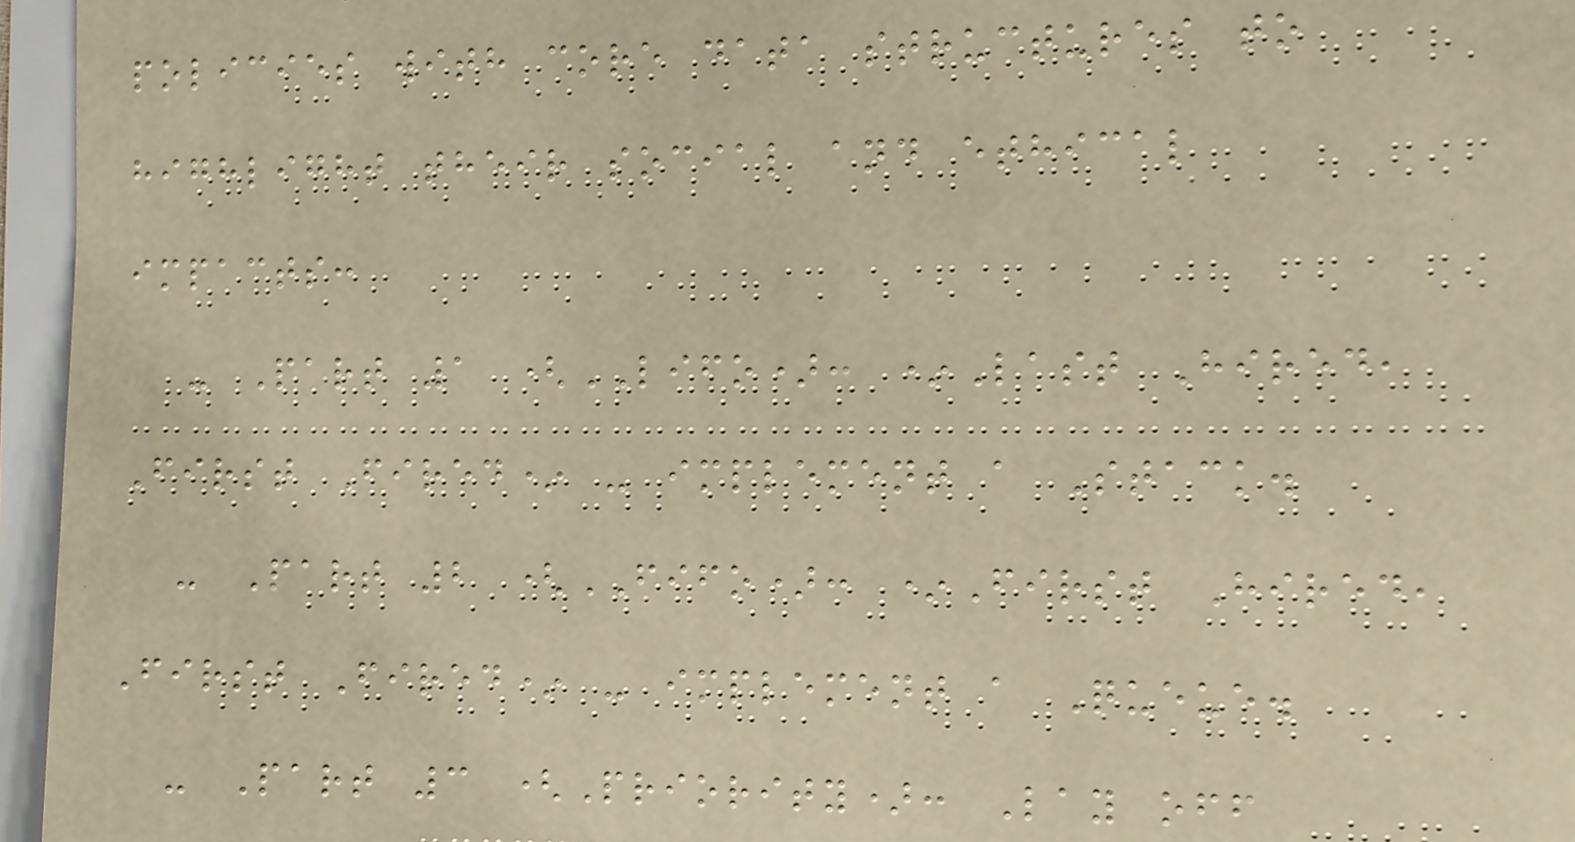policies with core data structures to
highlight their social and ethical
impacts:
- Part 1 (LIFO): *Last Hired,
First Fired* - implement a Stack.
- Part 2 (FIFO): *First Hired,
First Fired* - implement a Queue.
- Part 3 (Priority): Lay off
